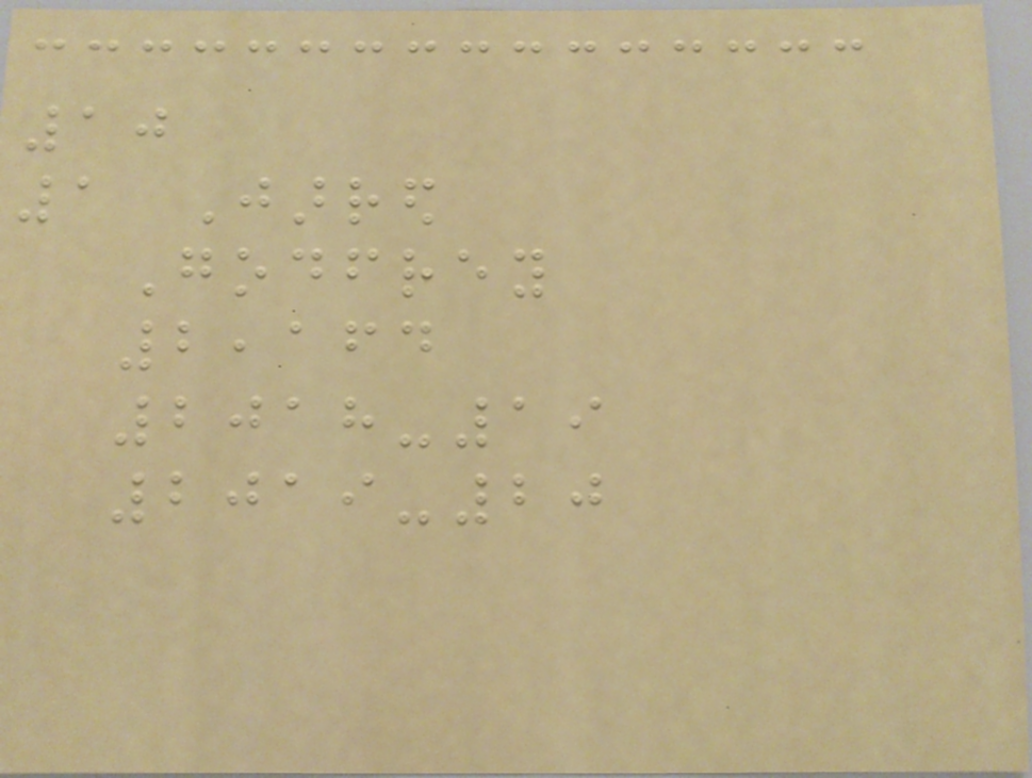10
1 Jarred
Godfrey
2,164
2018-19
2019-20
